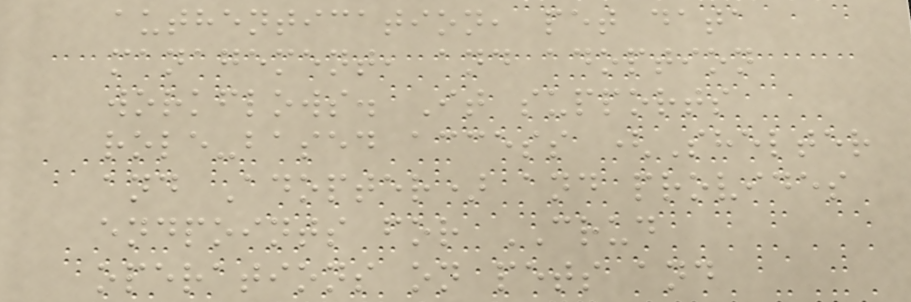authentication, pet data
management, and adoption
workflows. It supports
role-based access (Shelter
and Adopter) and provides
endpoints for CRUD
operations on pets and
